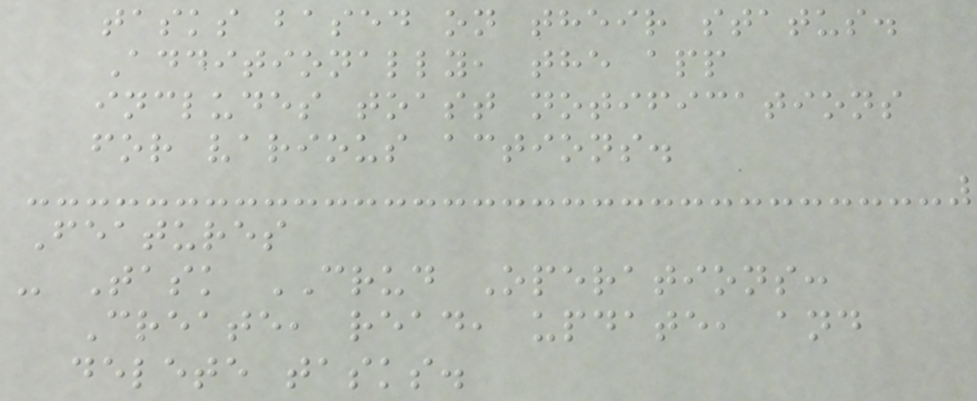tasks based on their status.
Additionally, the app
includes toast notifications
for various actions.
Features
- Task CRUD Operations:
Create, read, update, and
delete tasks.
